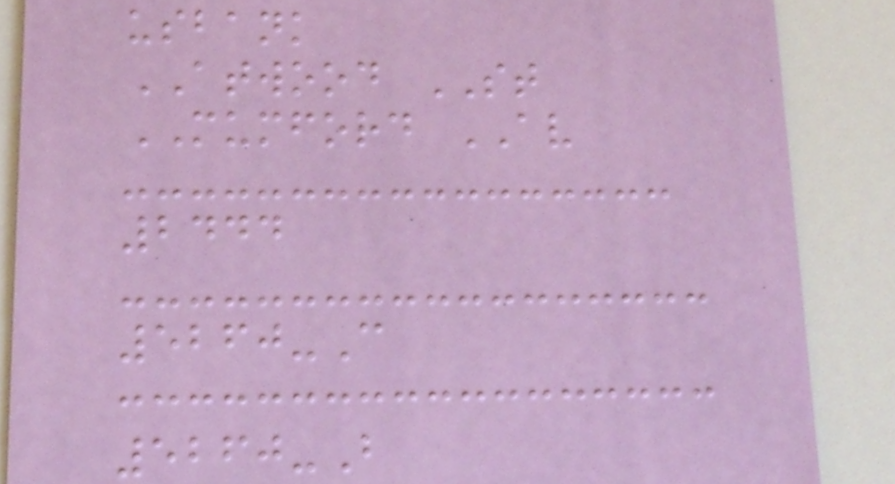usbank
ATWOOD ST
MUMFORD AV
2444
5260-C
5260-B
